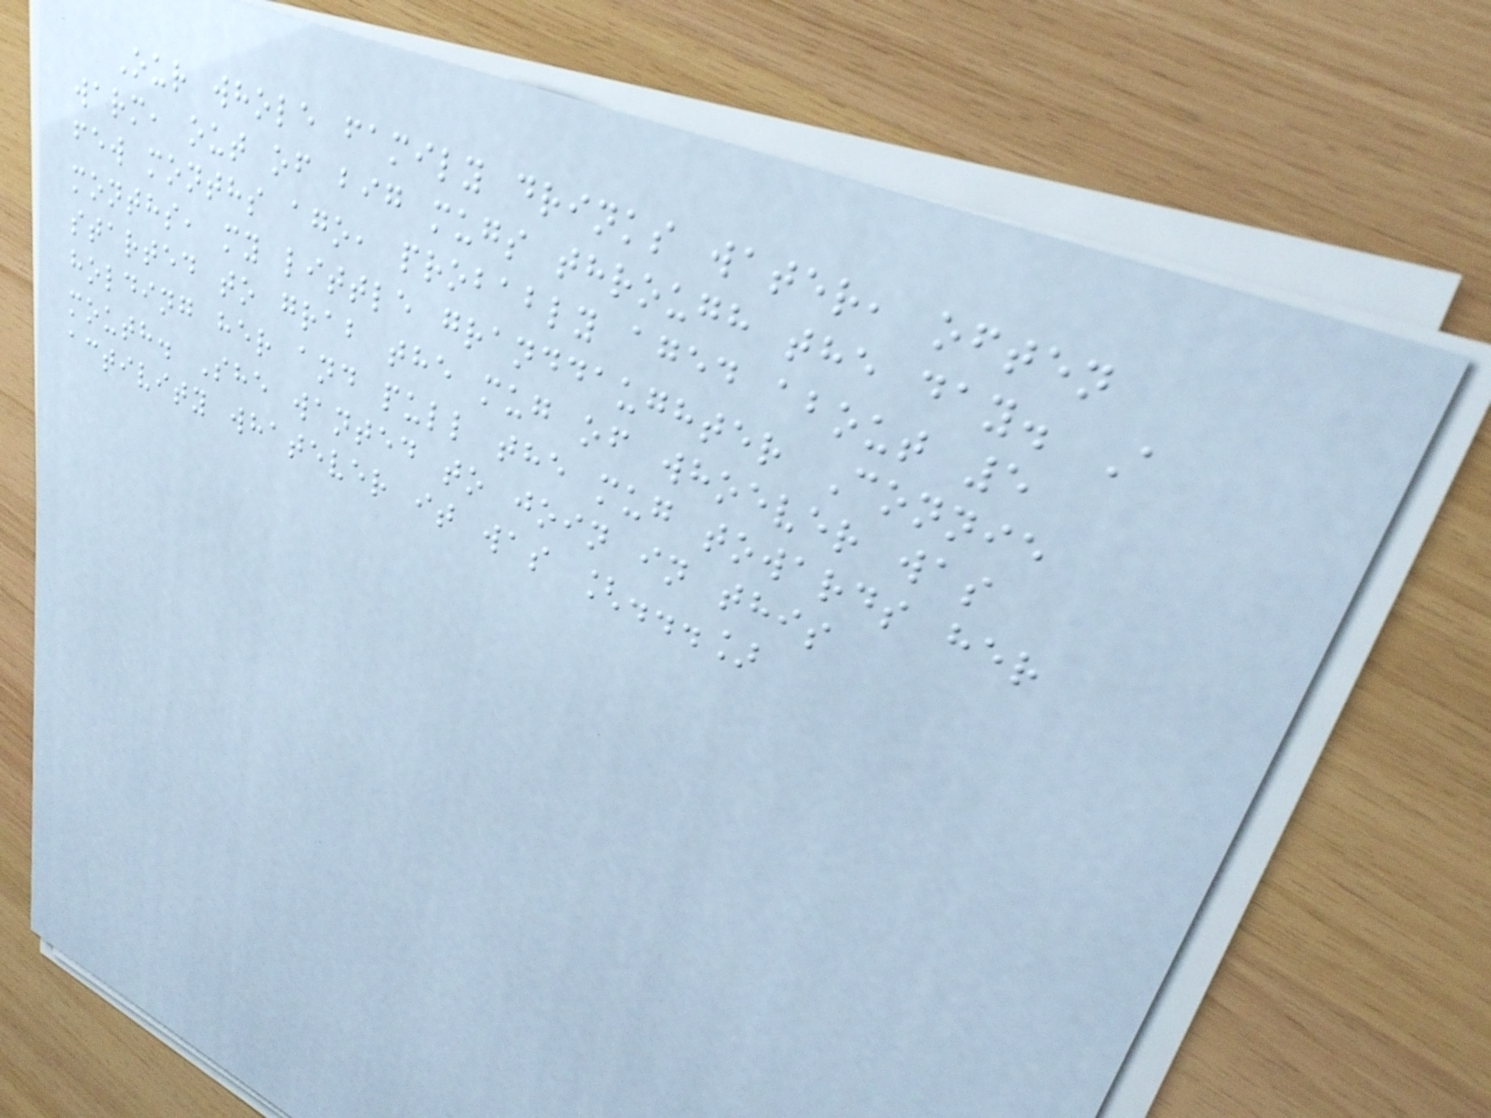Our whole family drinks water, often
warm, out of big mugs through the day. A
few months ago, probably aged about 5
months, my little granddaughter Connie
started to grab the mug of whoever was
holding her and pull the mug towards her
mouth. She wanted to join in this
activity whatever it was [...]
